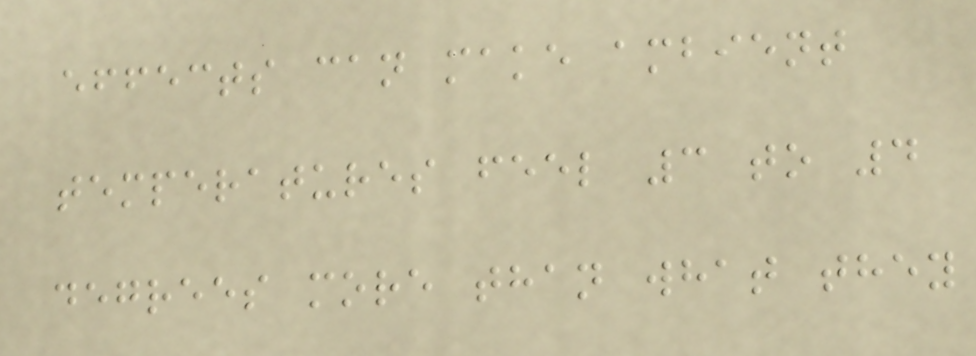effects can make ambient
temperatures feel 3 to 4
degrees more than what they
